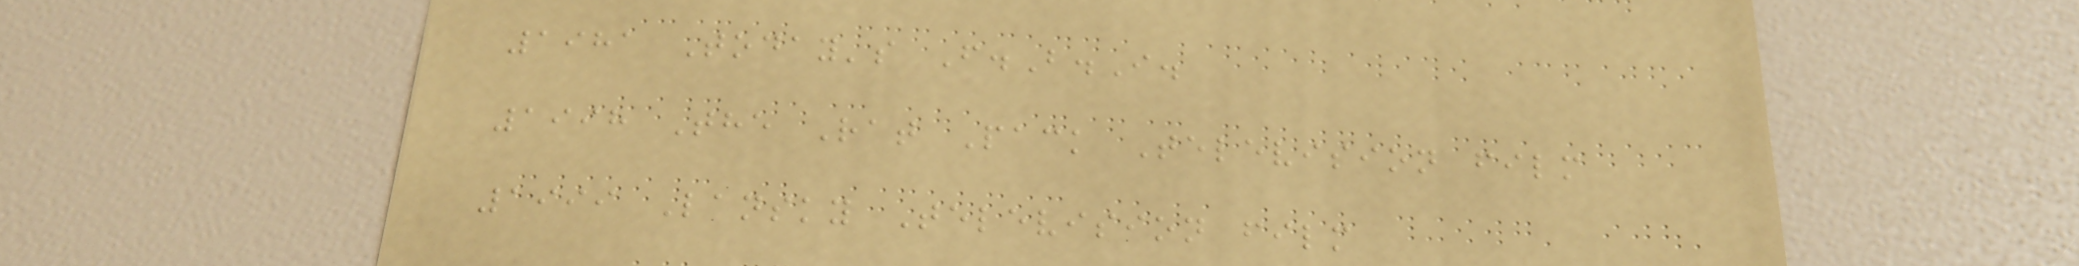1981 Today's F.B.I.
1998 The Rat Pack Television film
1999 Lansky Television film
